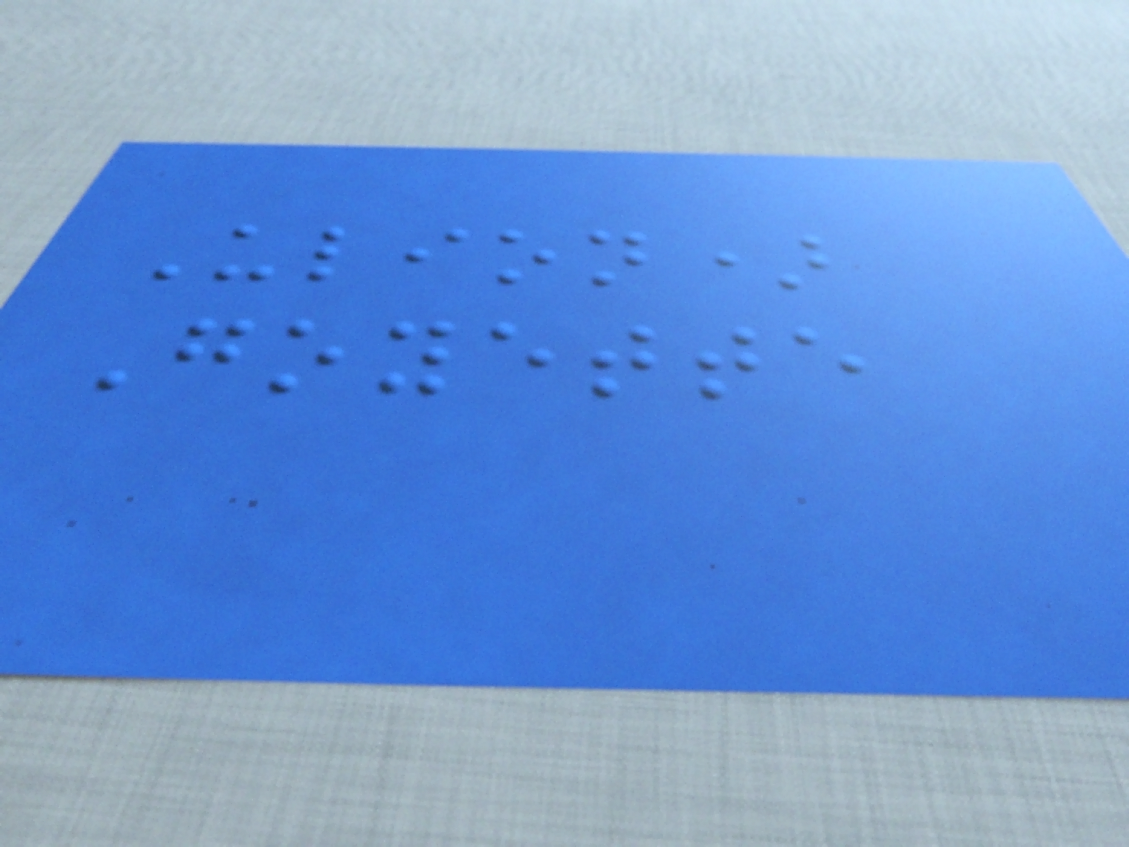Ulion)
Goyette
